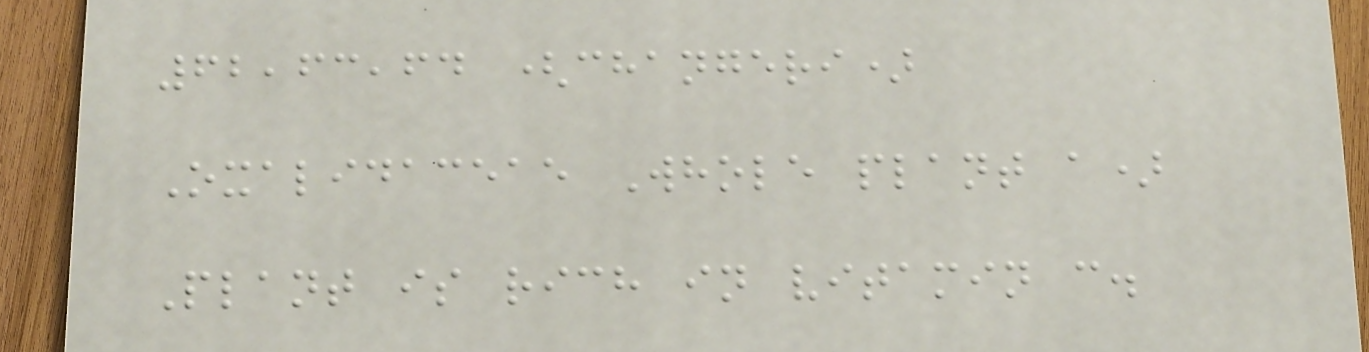62,63,64 (changeri)
Oxalidaceae Whole plant a)
Plant is rich in vitamin c.
